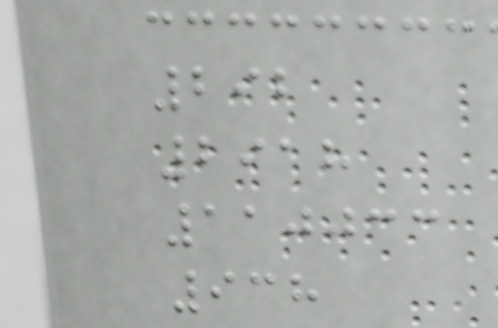292
2918
110033
938
